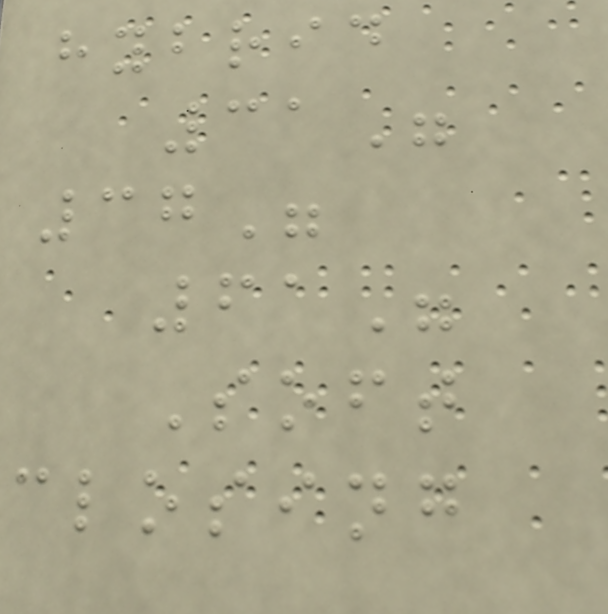hybrid
31"
37"
61"
Soft
closing
